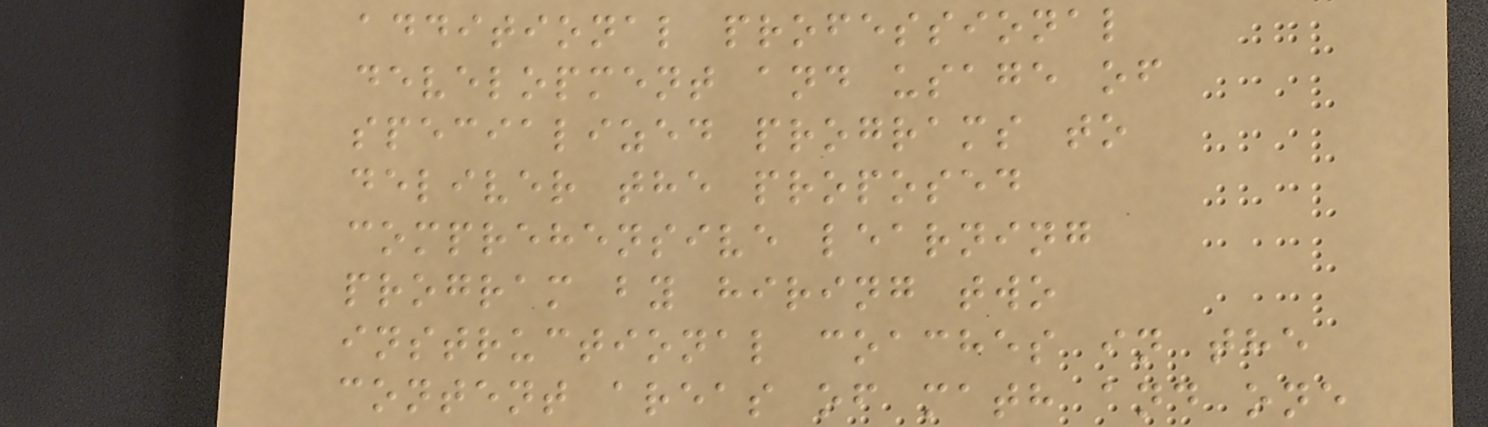additional professional
development and usage of
specialized programs to
deliver the proposed
comprehensive learning
program by hiring two
instructional coaches in the
content areas of math and one
